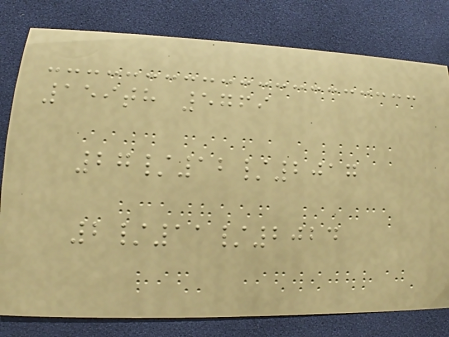159th 5769
27/12/2017
2/11/2024
